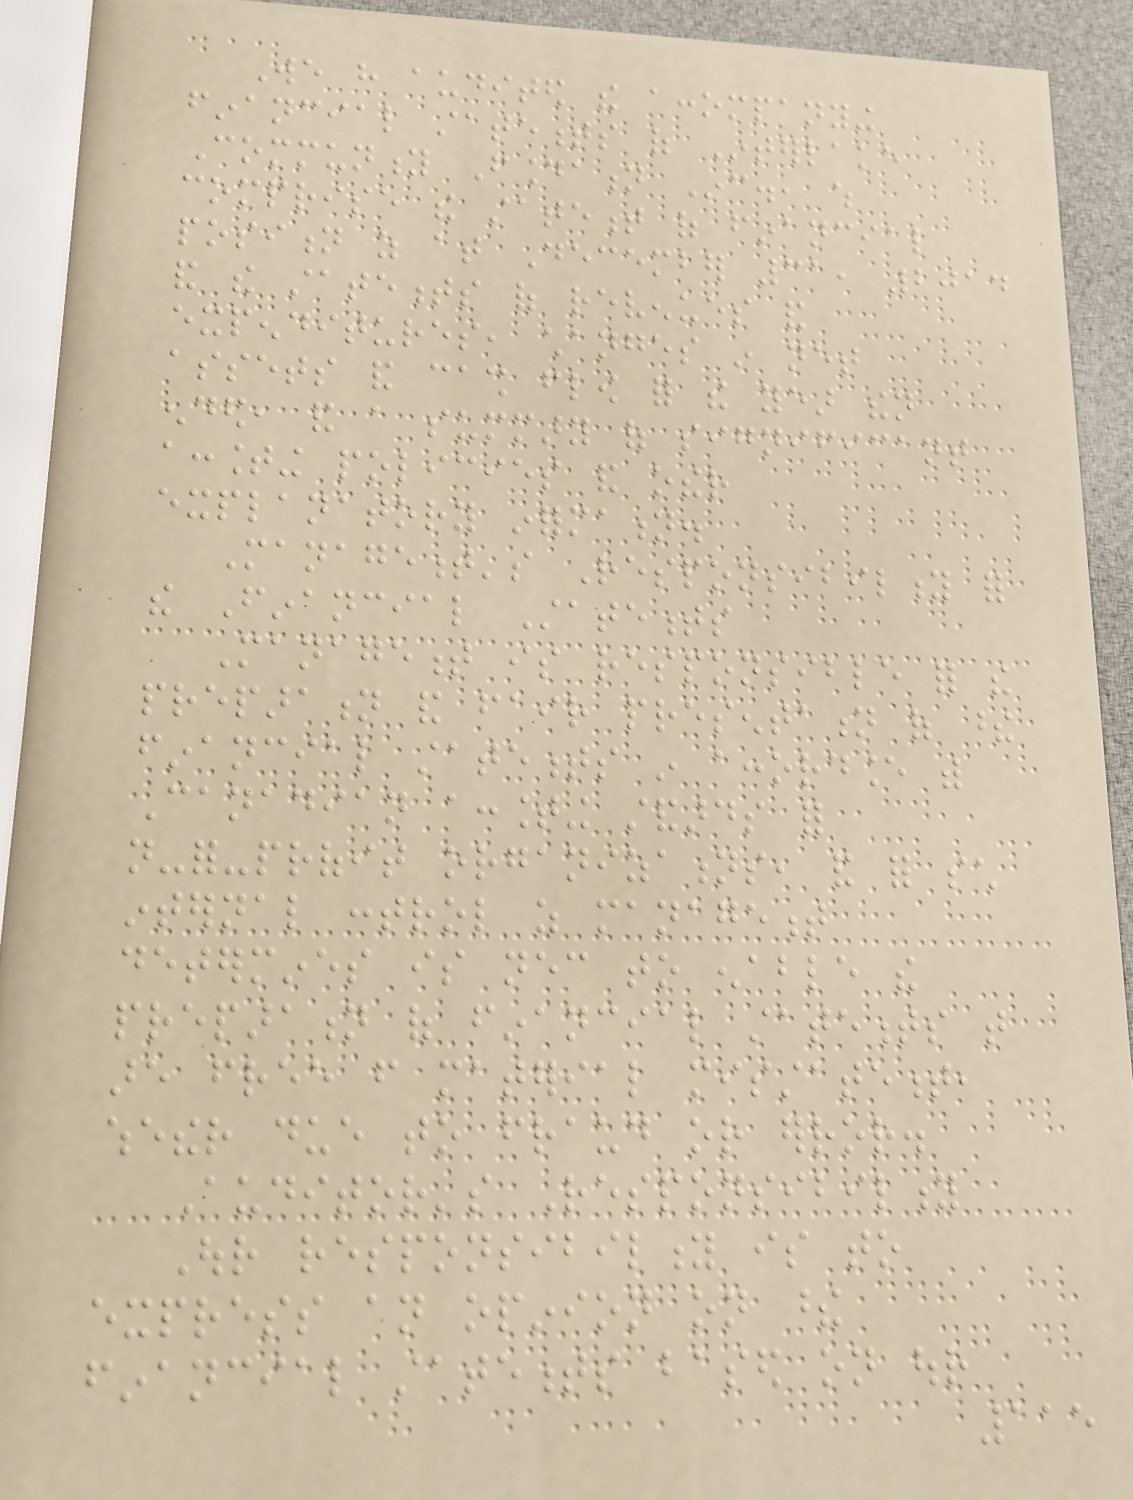We have audited the accompanying
financial statements of Interlake
Community Foundation Inc., which
comprise the statement of financial
position as at December 31, 2014
and the statements of revenues and
expenditures, changes in net
assets and cash flow for the year then
ended, and a summary of significant
accounting policies and other
explanatory information.
Management's Responsibility for
the Financial Statements
Management is responsible for the
preparation and fair presentation of these
financial statements in accordance with
Canadian accounting standards for
not-for-profit organizations, and for such
internal control as management
determines is necessary to enable the
preparation of financial statements that
are free from material misstatement,
whether due to fraud or error.
Auditor's Responsibility
Our responsibility is to
express an opinion on these
financial statements based on our
115
